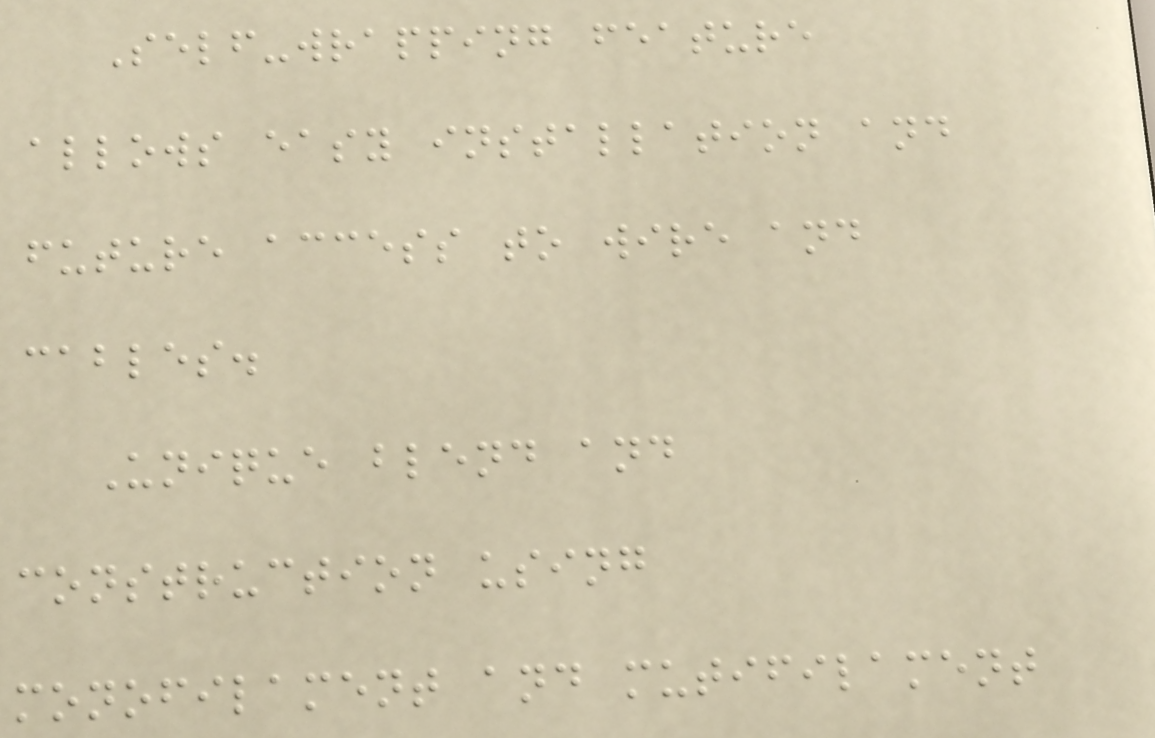Self-wrapping feature
allows easy installation and
future access to wire and
cables.
Unique blend and
construction using
monofilament and mutifilament
